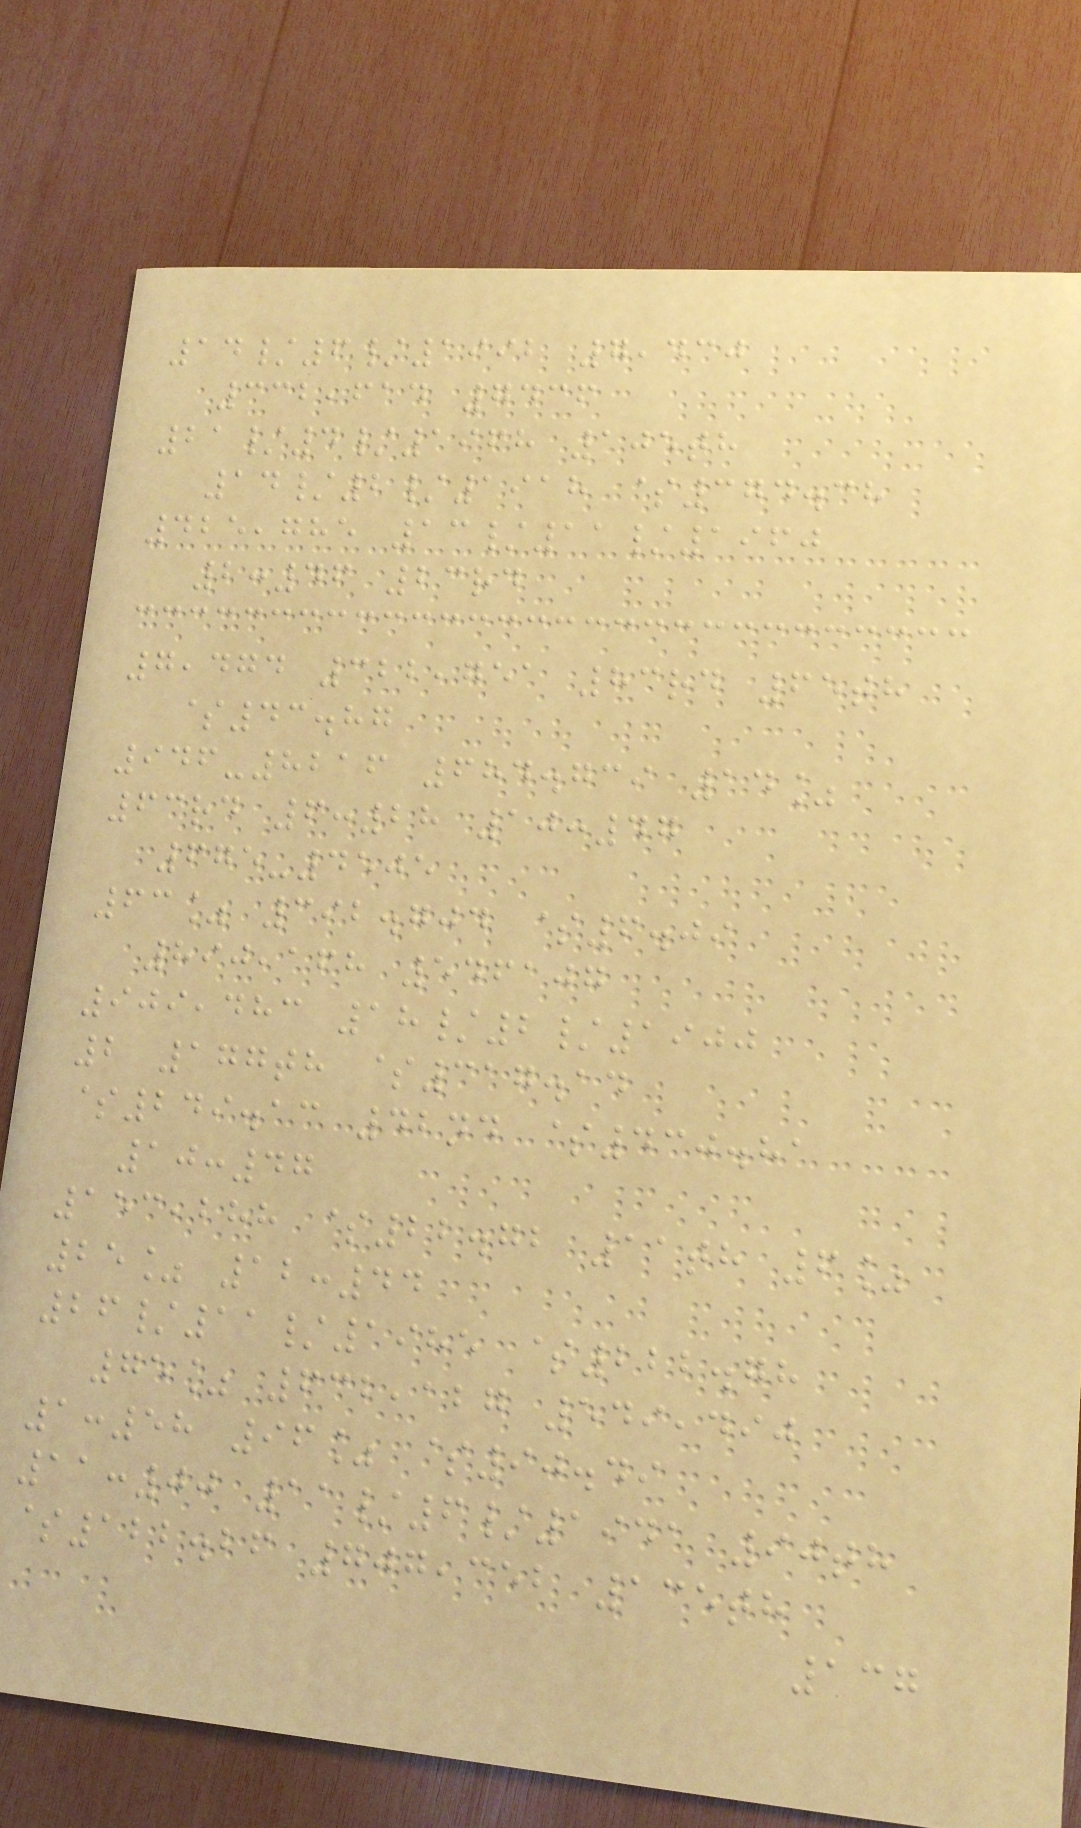14/6/1992 7,430
332,614 7436
21/4/1968 105th
14/2/1918 $374.38
425,785 13/11/1960
2:46 23rd
7,474 322,751 83rd 65th
$43.87
946-8216 684.739 14%
63rd 6:28 10:47
675-4505
63% 392.704 $6.09
890,168 546107
909,483 18/2/1900
2 177th $317.14
$249.13 42nd $430.81
10:47
153,288 $22.72 11th 6%
25% 12:44
26/11/1985 $222.78
75% 632,127 549,490
1:58 96% $90.49
11:00 11/6/1941 90th
$122.26 707,352 135th
137
